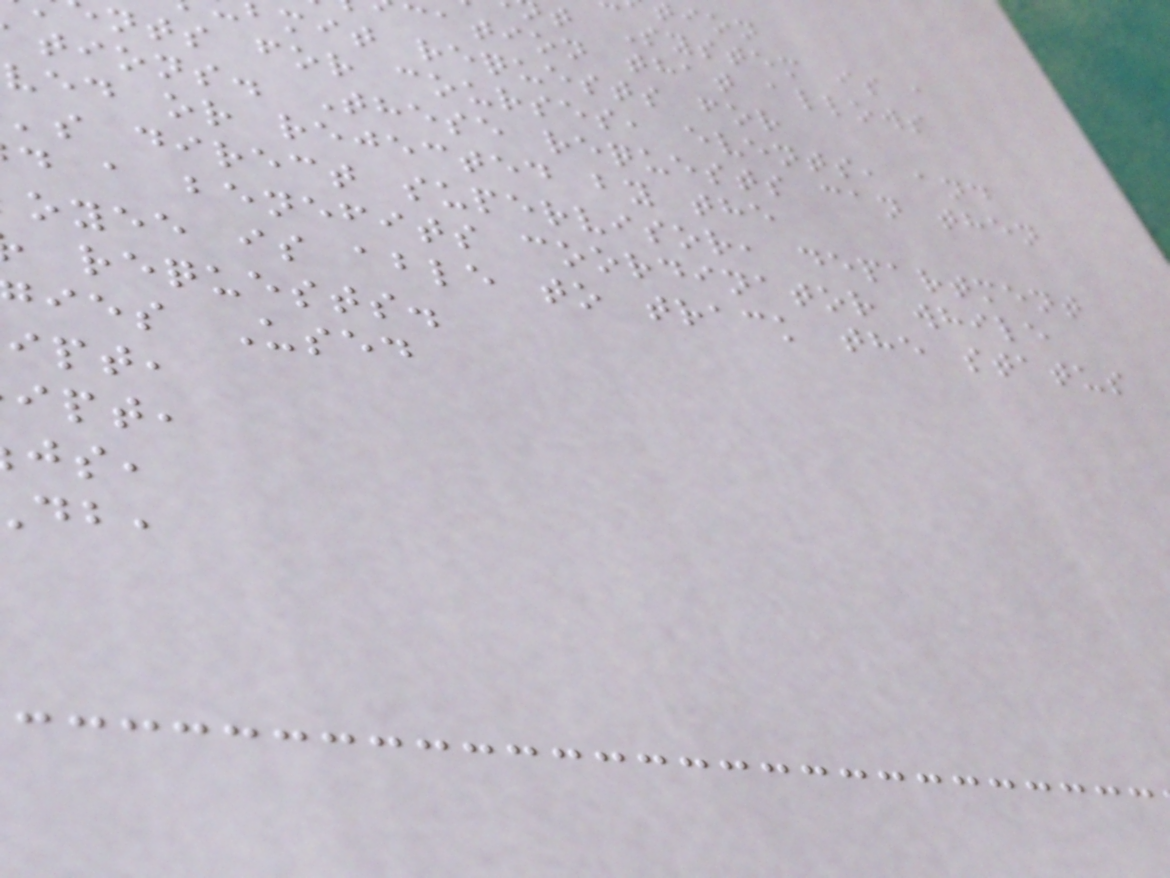t System is a
cation that allows
mit requests for
nts for courses, events, and
tions. These requests can then
ved or rejected by the
's direct supervisor, department
d a benefits coordinator while
oyee is able to track the status
requests.
ies Used
ipt,
ipt,
